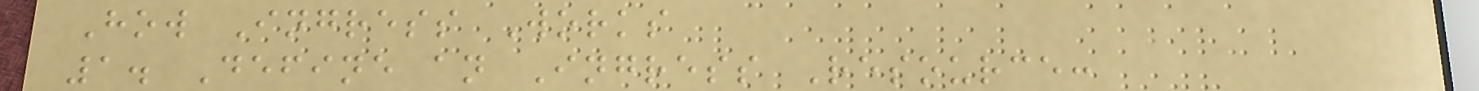How Ingress Works
1. Define an Ingress Resource:
